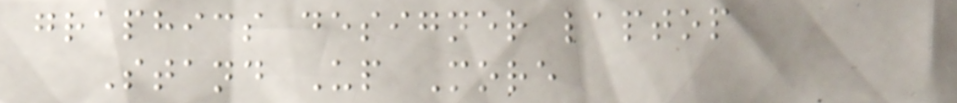graphics designer laptop
Stand Up More
